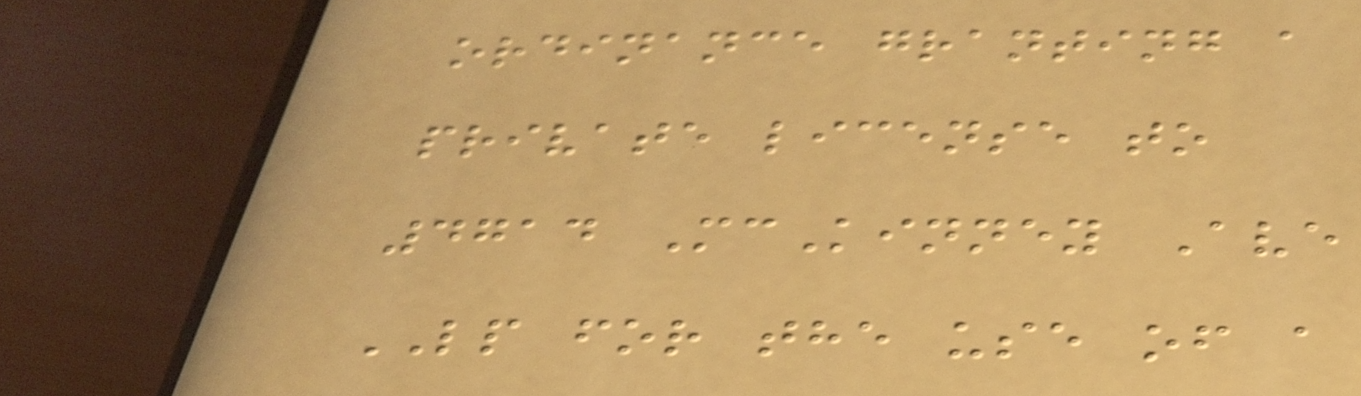ordinance granting a
private license to
4714 McKinney Ave
LP for the use of a
